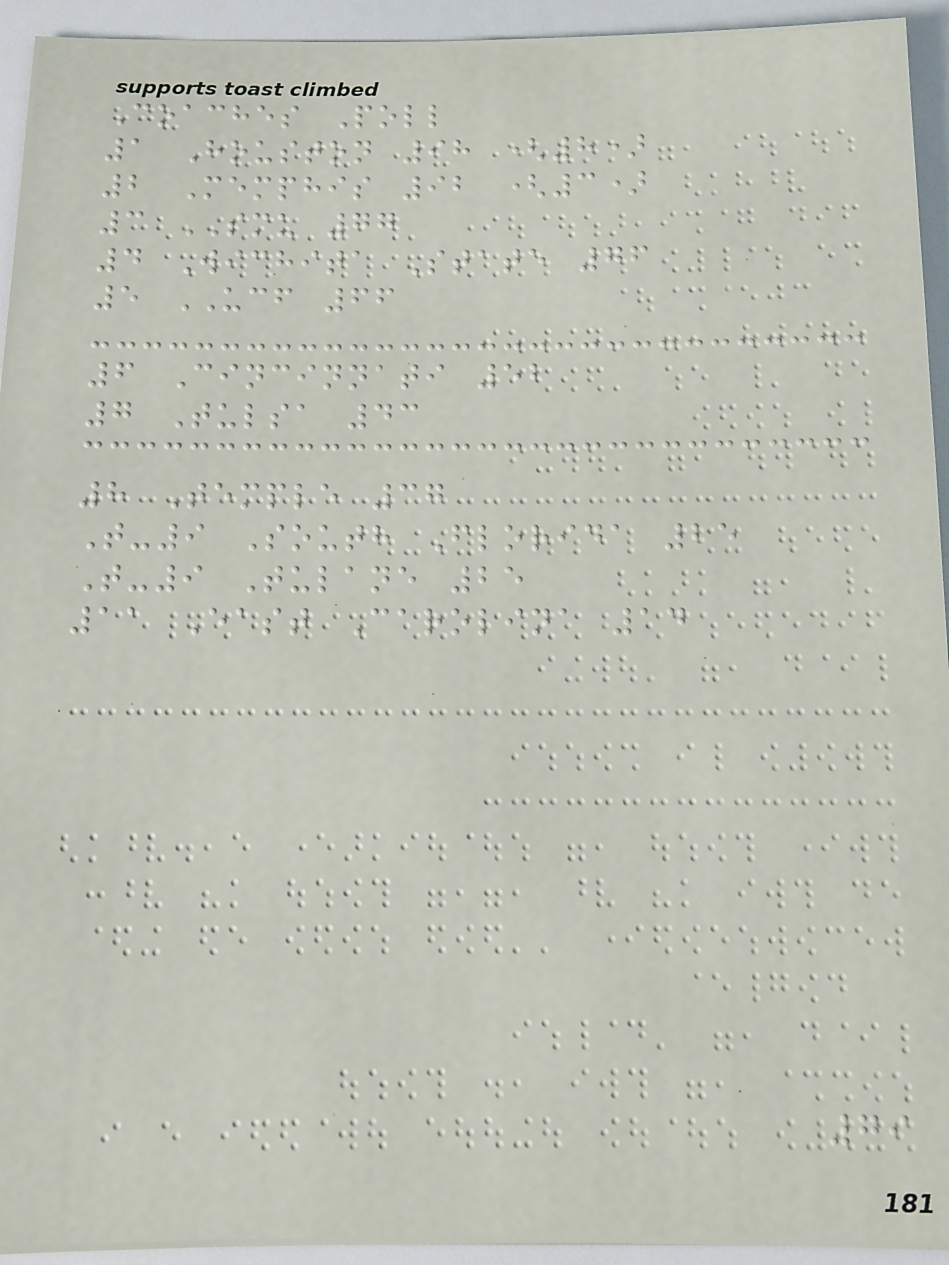Coaches Poll
1 Houston 98 (8)
2 Memphis 92 (3)
3 SMU 77
4 Wichita State 76
5 UCF 66
6 Cincinnati 52
7 Tulsa 43
8 Temple 37
T-9 South Florida 25
T-9 Tulane 25
11 East Carolina 14
79
